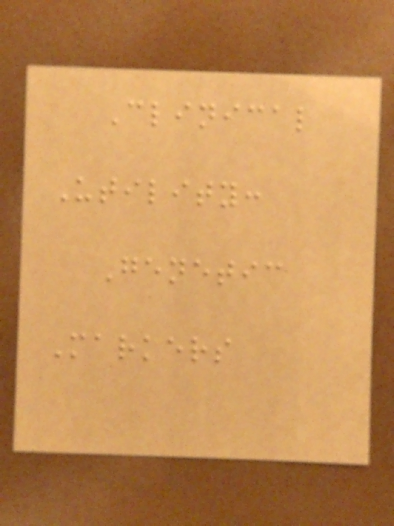Clinical
Utility:
Genetic
Markers
